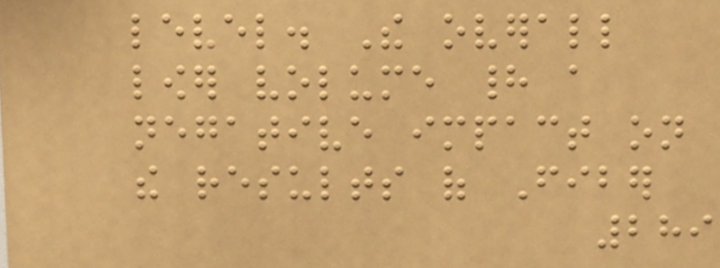level. The overall
lower volume had a
negative impact on
the results of Fiber
289
